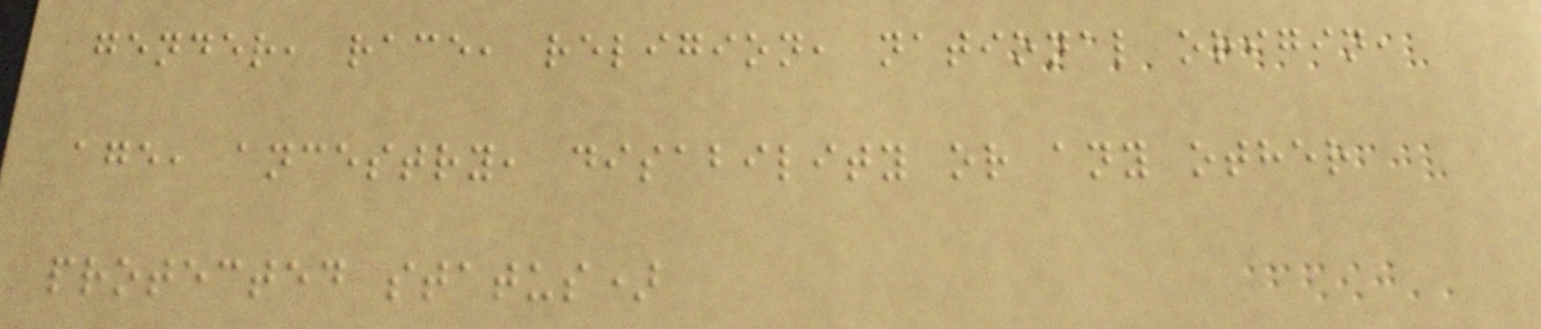gender, race, religion, national origin,
age, ancestry, disability or any other
protected status)
